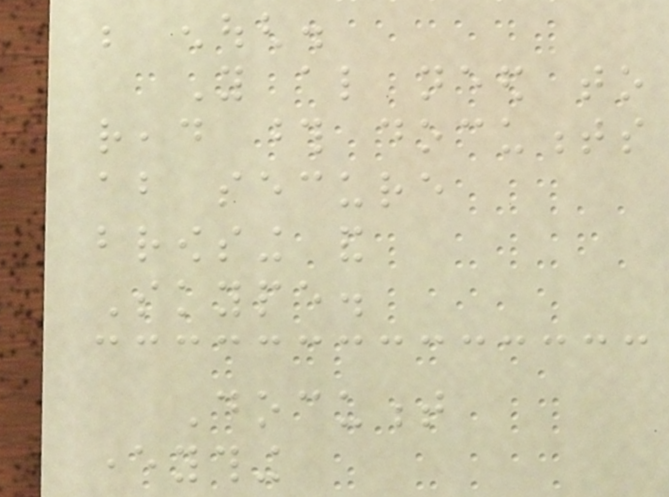be enough.
You also need to
read those documents
about secure
browsing and
Skype.
Document
everything
